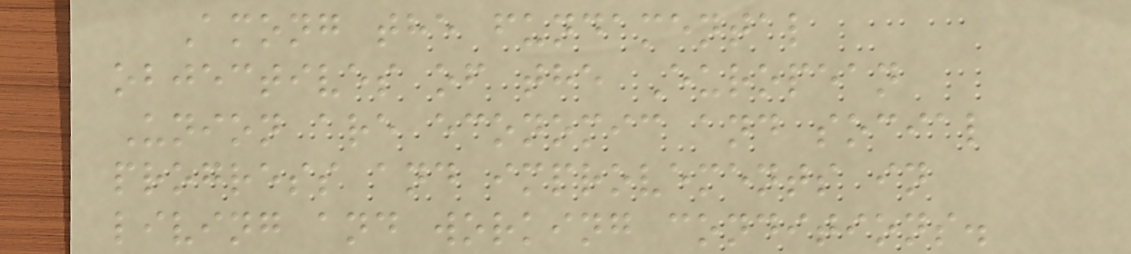Among the fundamental
objectives of the European
Union are economic and social
progress and improvements in
living and working conditions.
